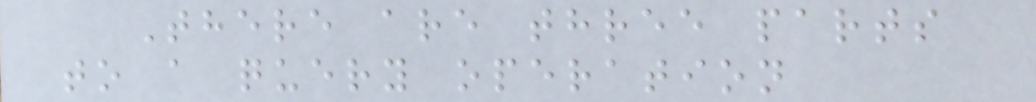There are three parts
to a query operation
